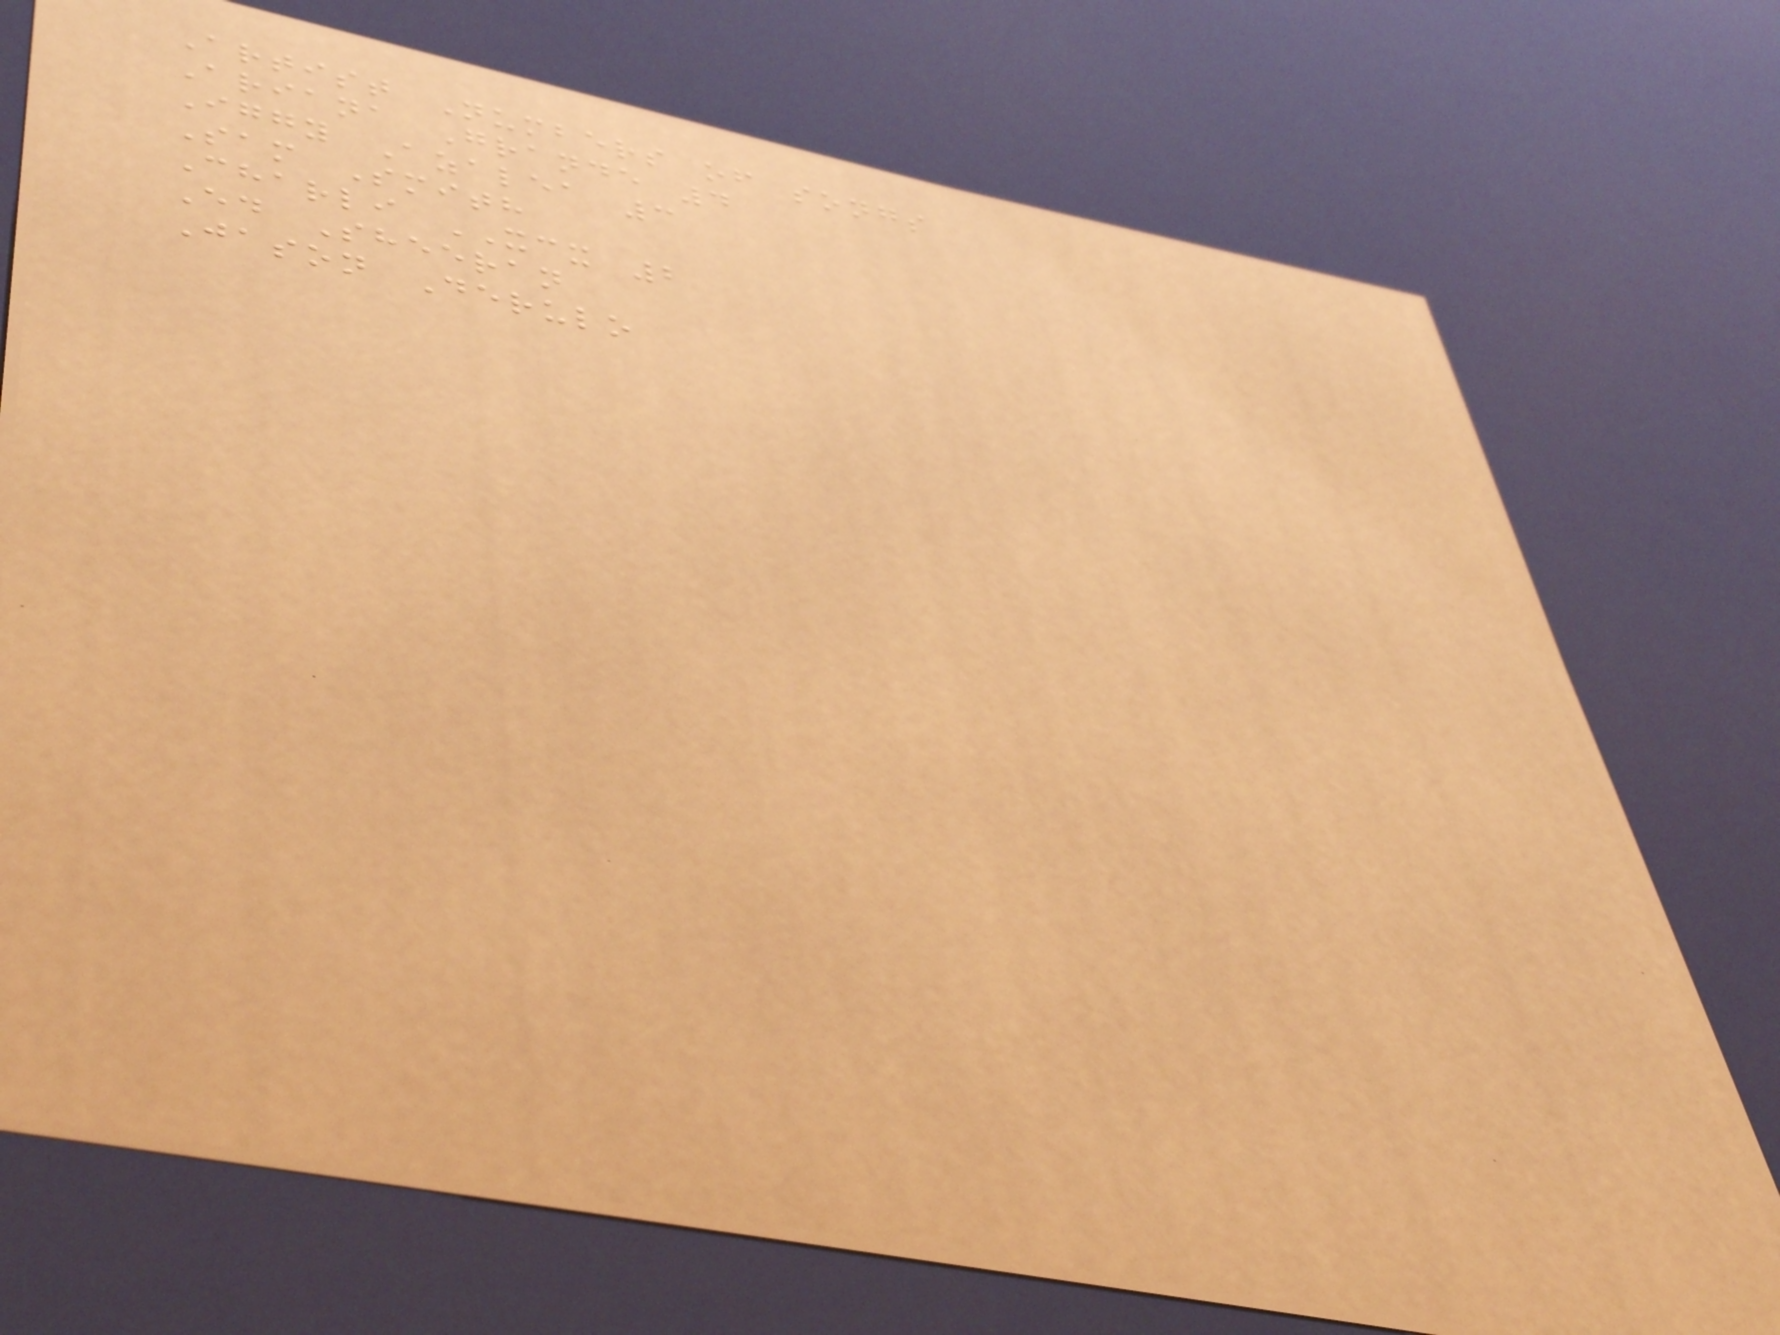Artist Numbers of songs
Ariana Grande 4
Iggy Azalea 3
Sam Smith
Charli XCX 2
Ed Sheeran
Jason Derulo
